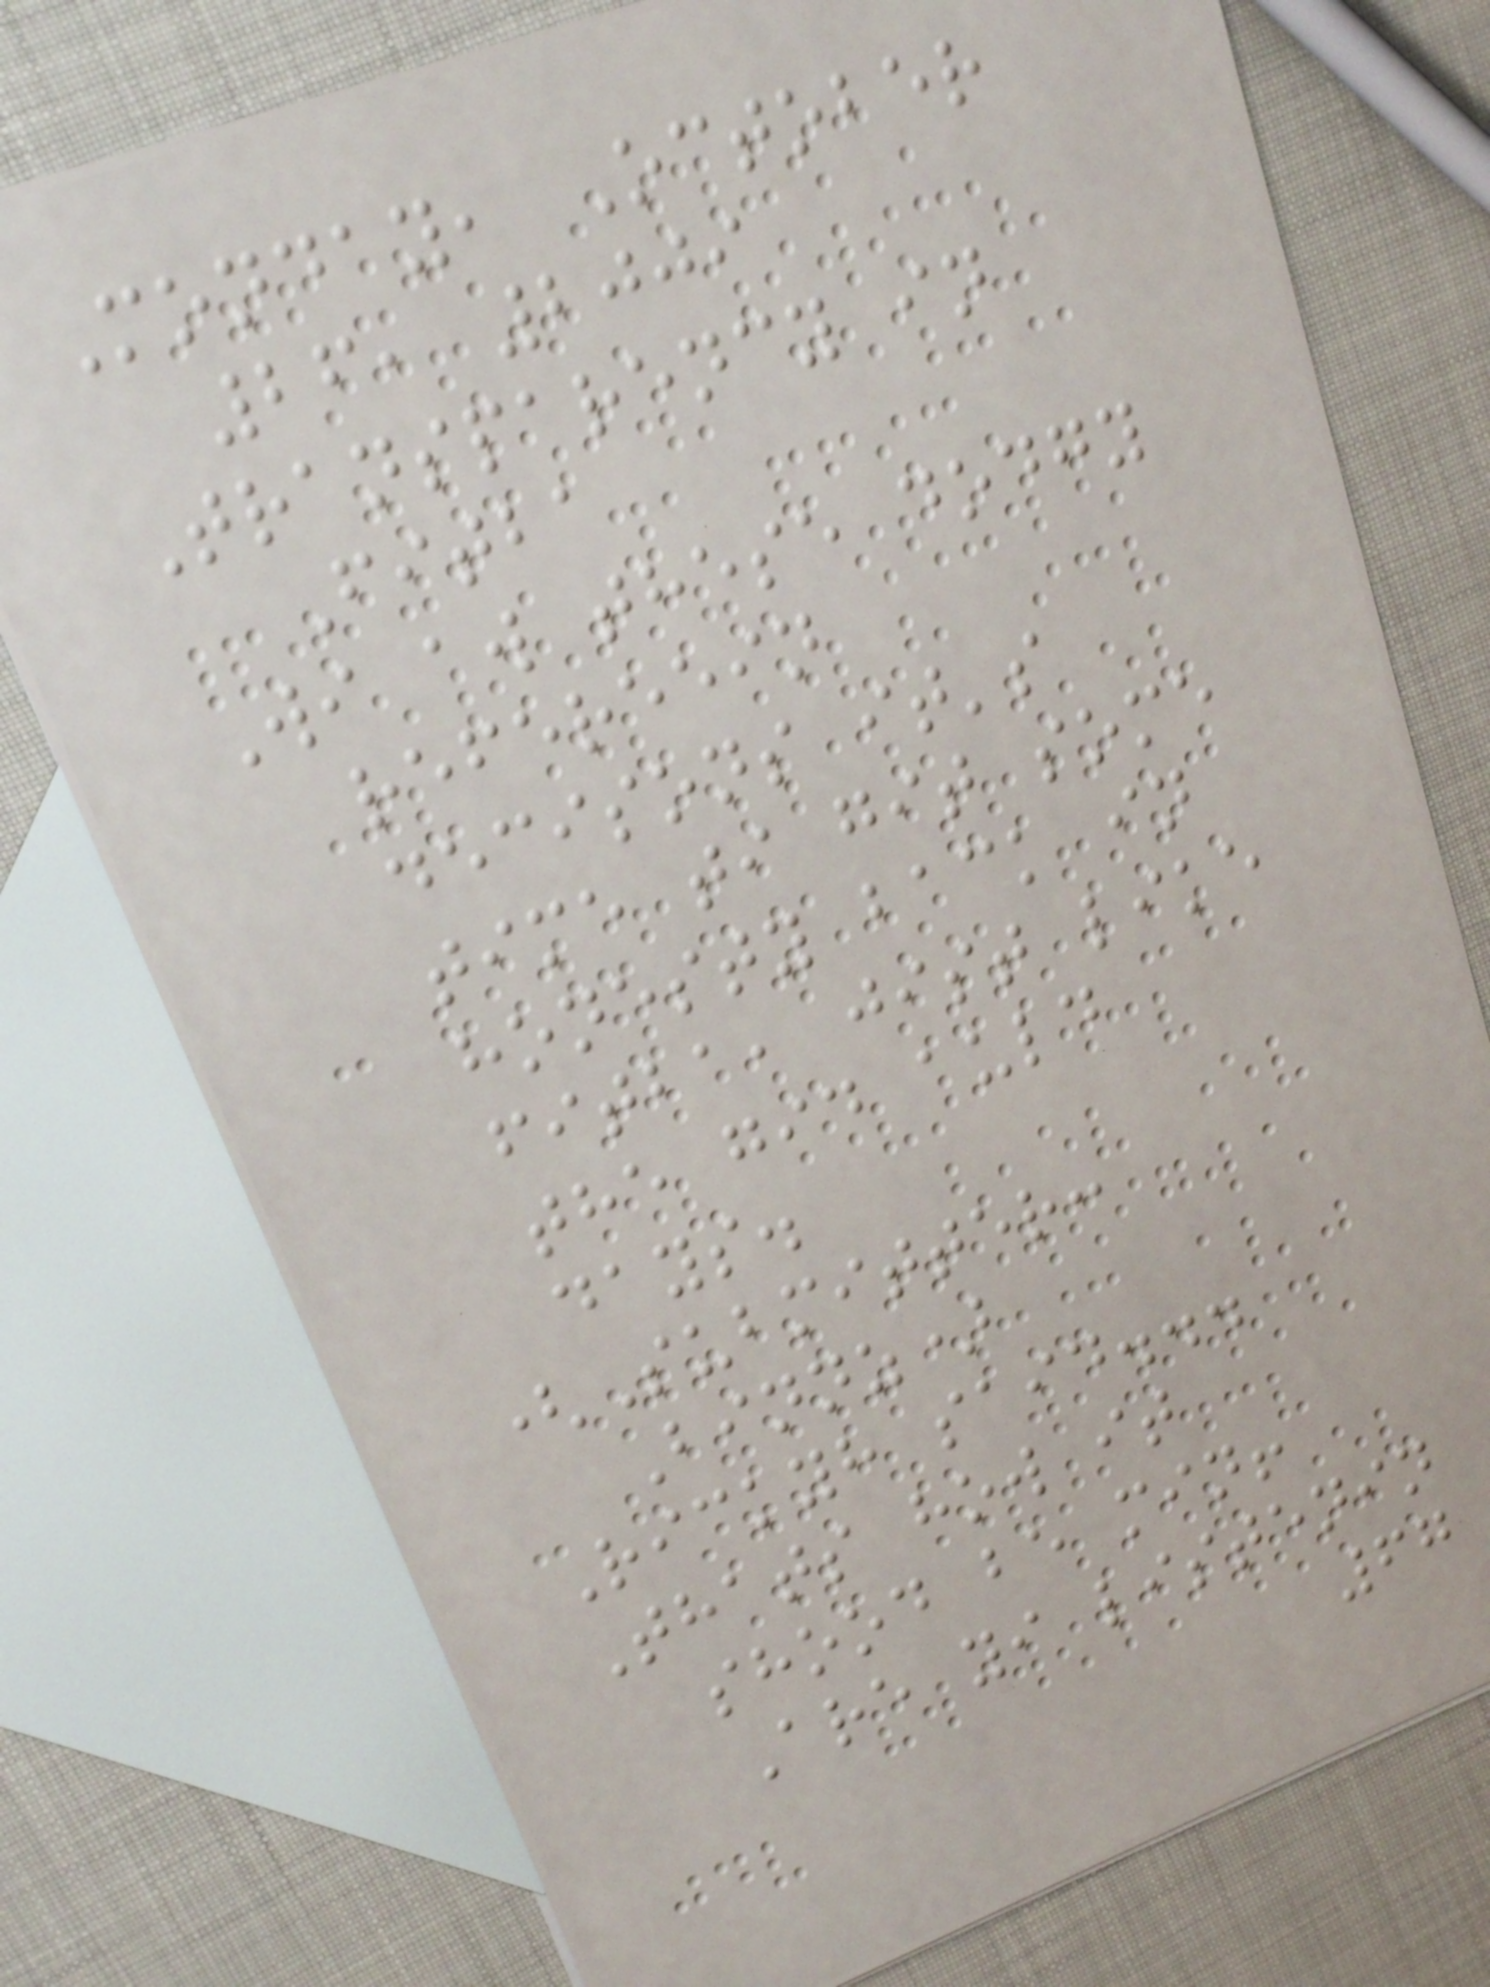Monday, October
26, 2009
Transparency in
Fitba
Wi aw these dodgy
refereein
decisons it's
time ti git some
honesty back in
fitba, jist like
the gid auld
days.
(Submitter:
Binnz)
Rickyh said...
Thats how it
shood be min!
Are yi listenin
67
